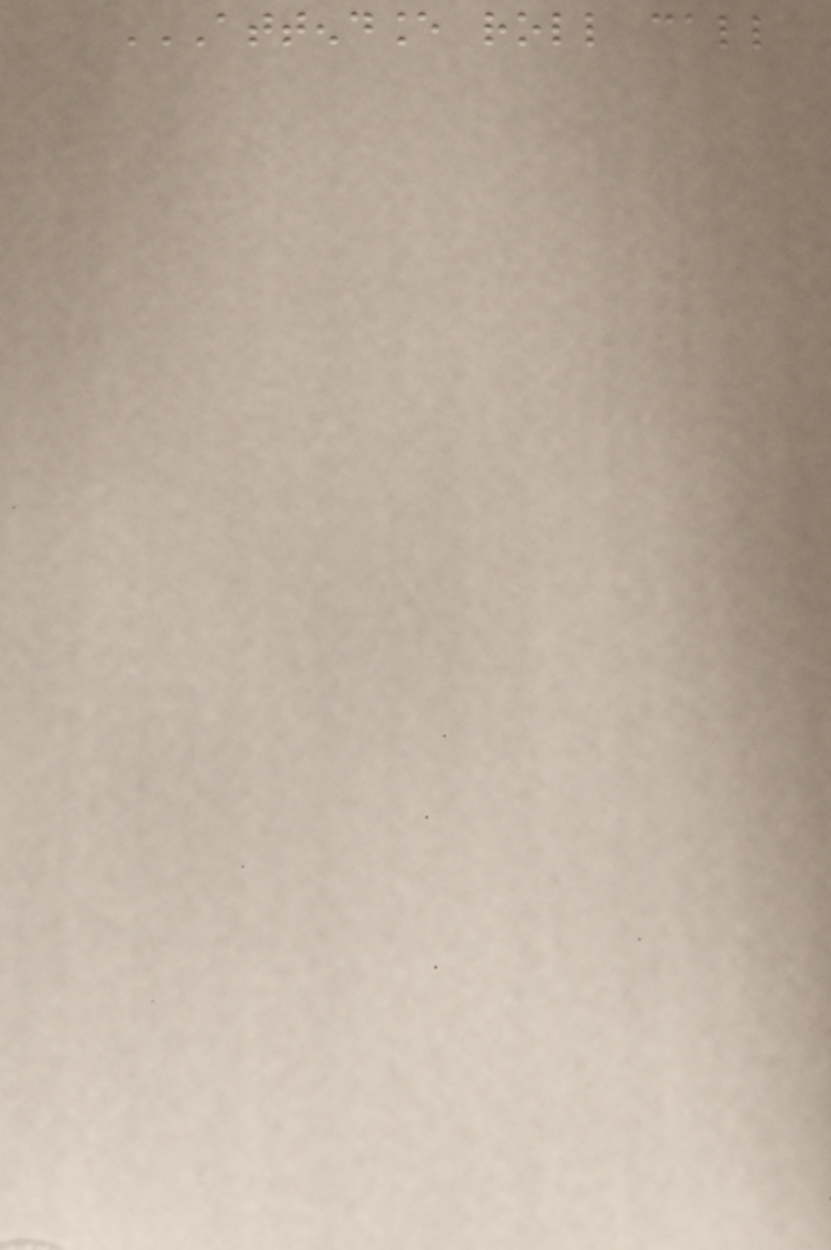ATTENDANCE ROLL CALL
